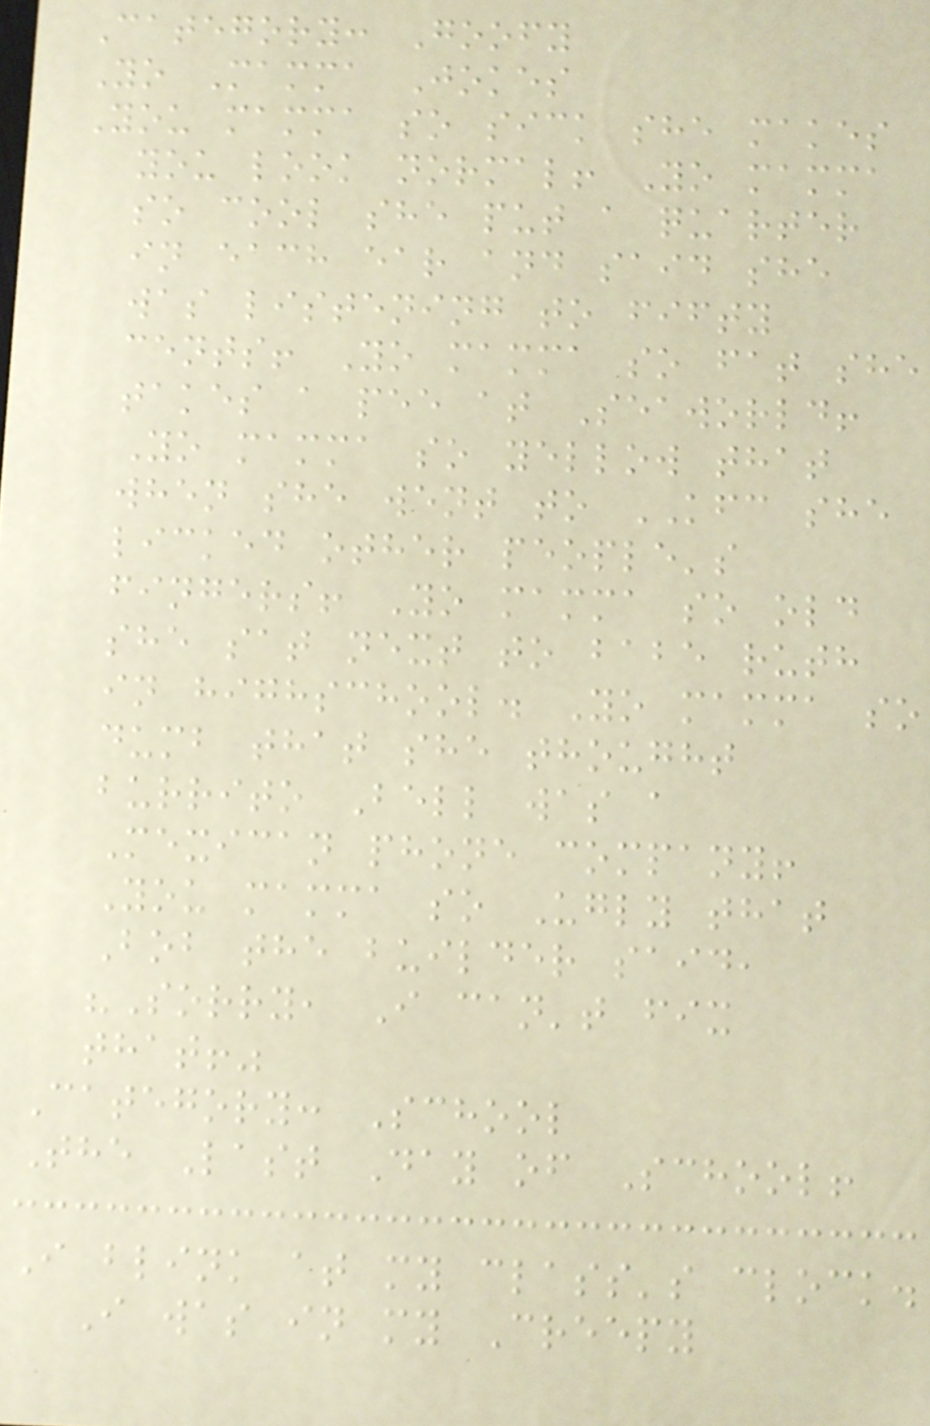Category: Goofy
Yo Mamma Jokes
You mamma so sick she makes
you look normal! Yo mamma
so cool she put a quarter
in each ear and said she
was listening to fifty
cents! Yo mamma so fat she
takes a pee at Seaworld!
Yo mamma so yellow that
when she went to KFC she
licked other people's
fingers! Yo mamma so old
she sat next to babe ruth
in highschool. Yo mamma so
dumb that she thought
burrito Bell was a
Mexican phone company!
You mamma so Ugly that
Bob the builder said,
"Sorry, I can't fix
that!"
Category: School
The Last Day of School!
I blink at my class's clock.
I was in my Creepy
